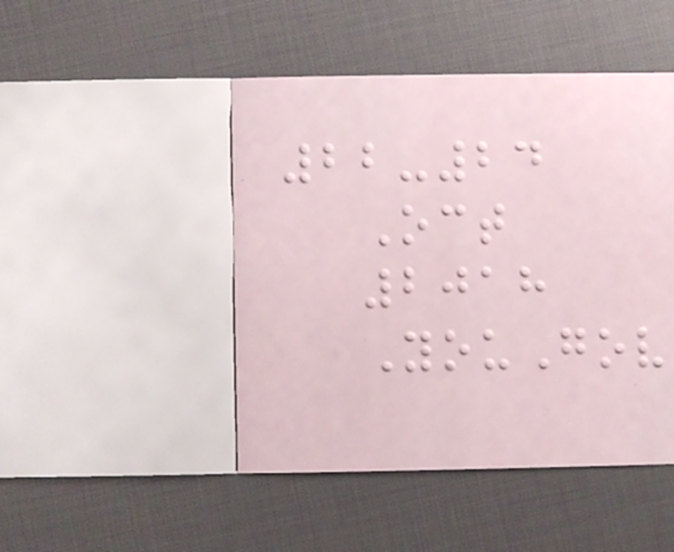22-24
Oct
2018
YouGov
